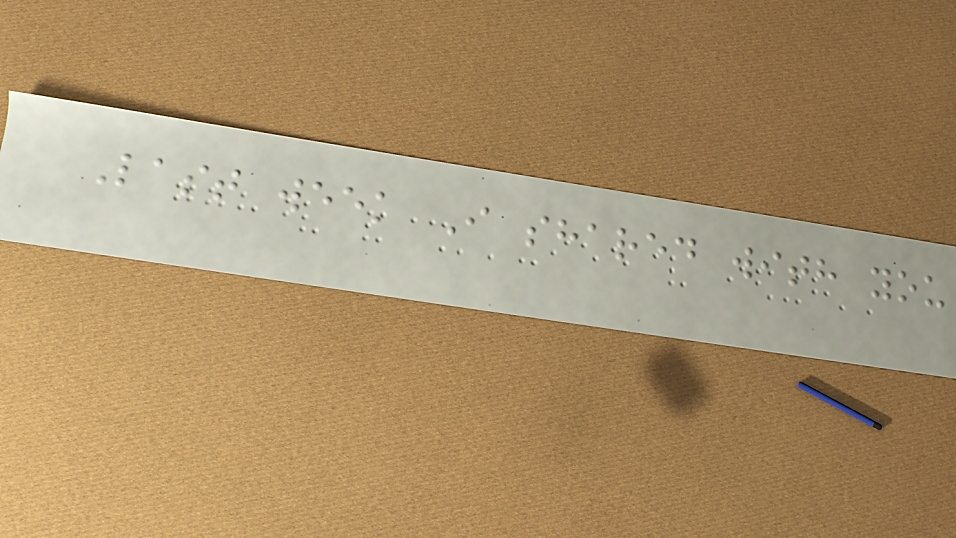Last week I shared with you
